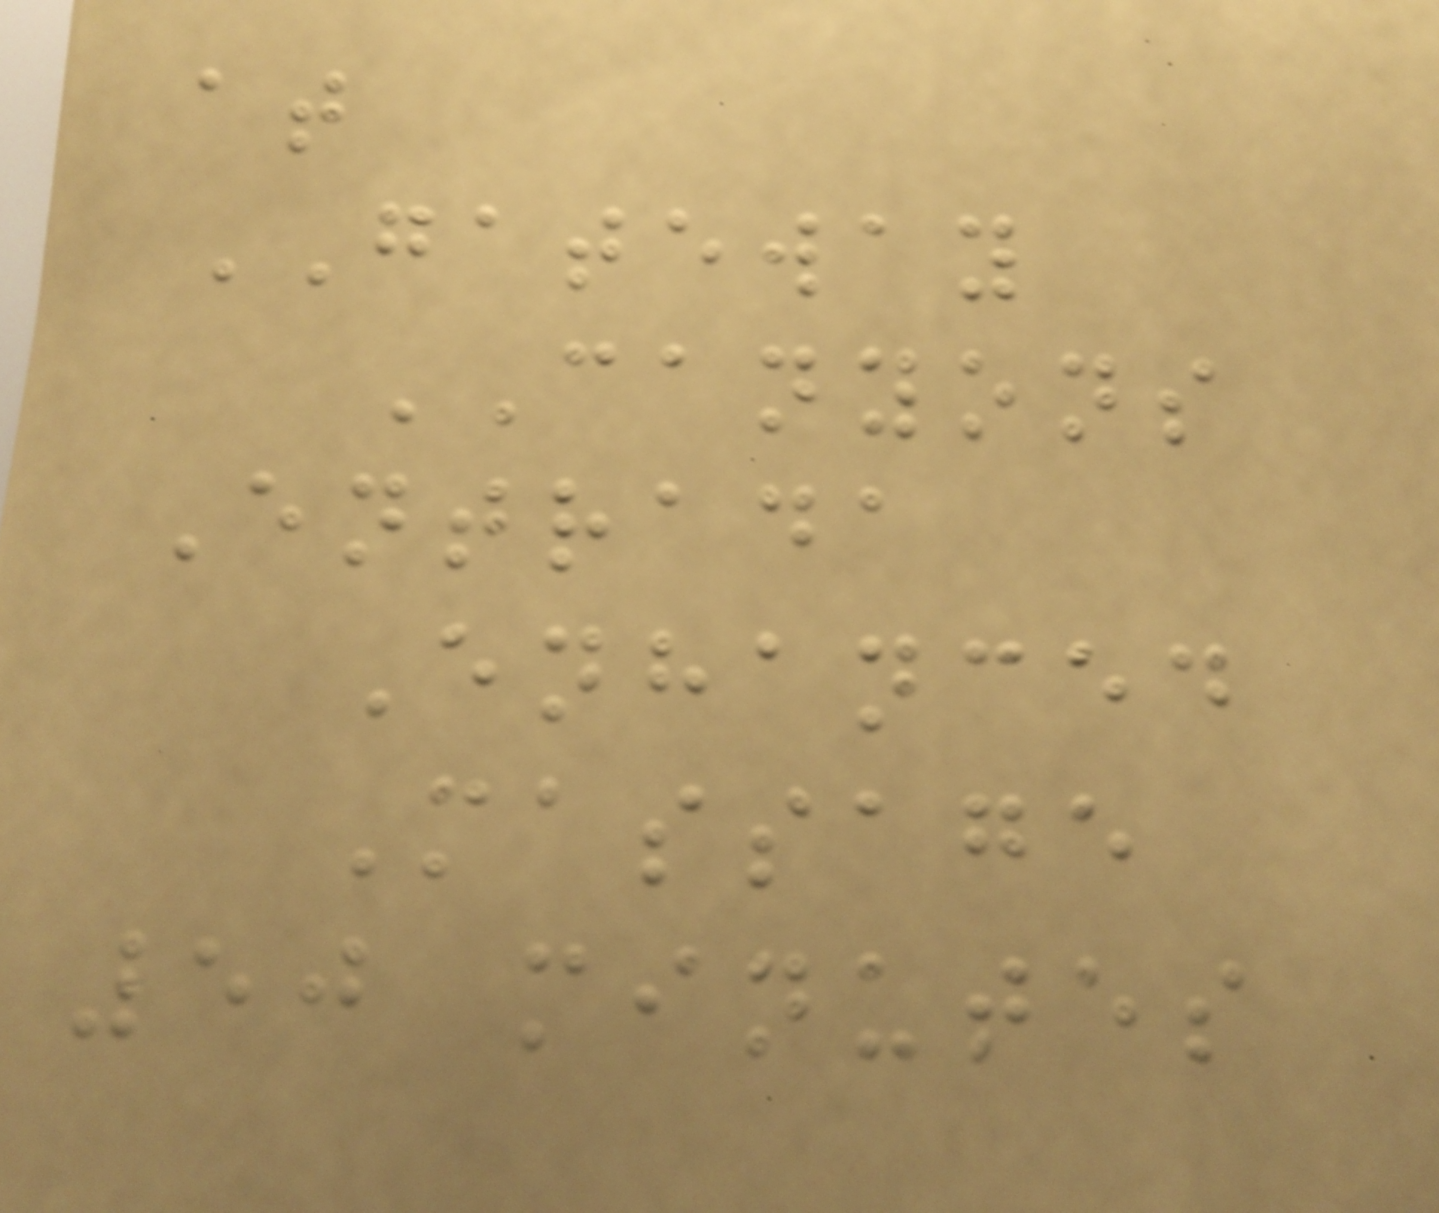at
GATEWAY
CANYONS
Entrada
Enhanced
Massage
50 minutes
